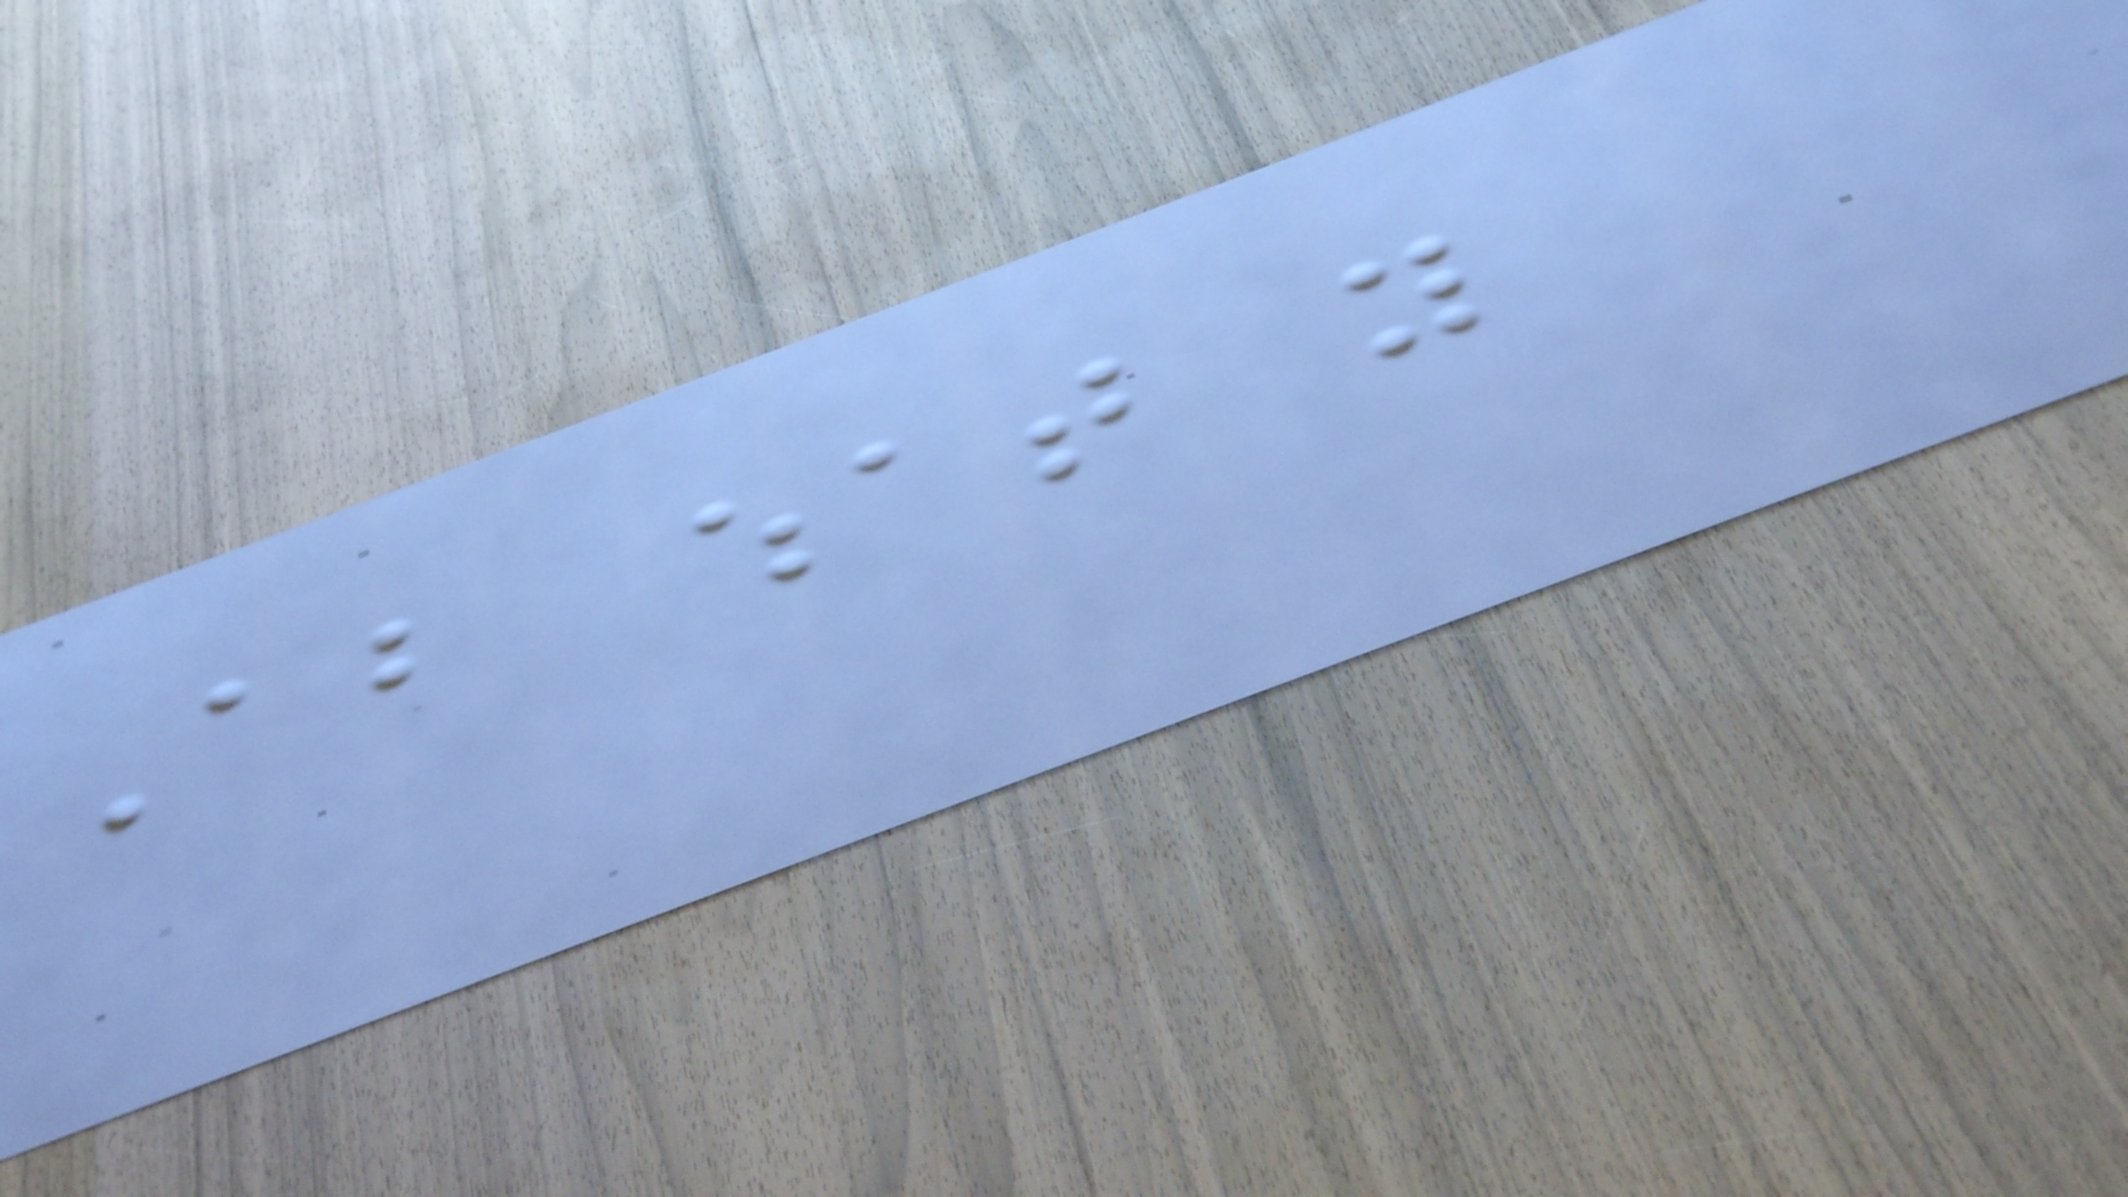About what you
